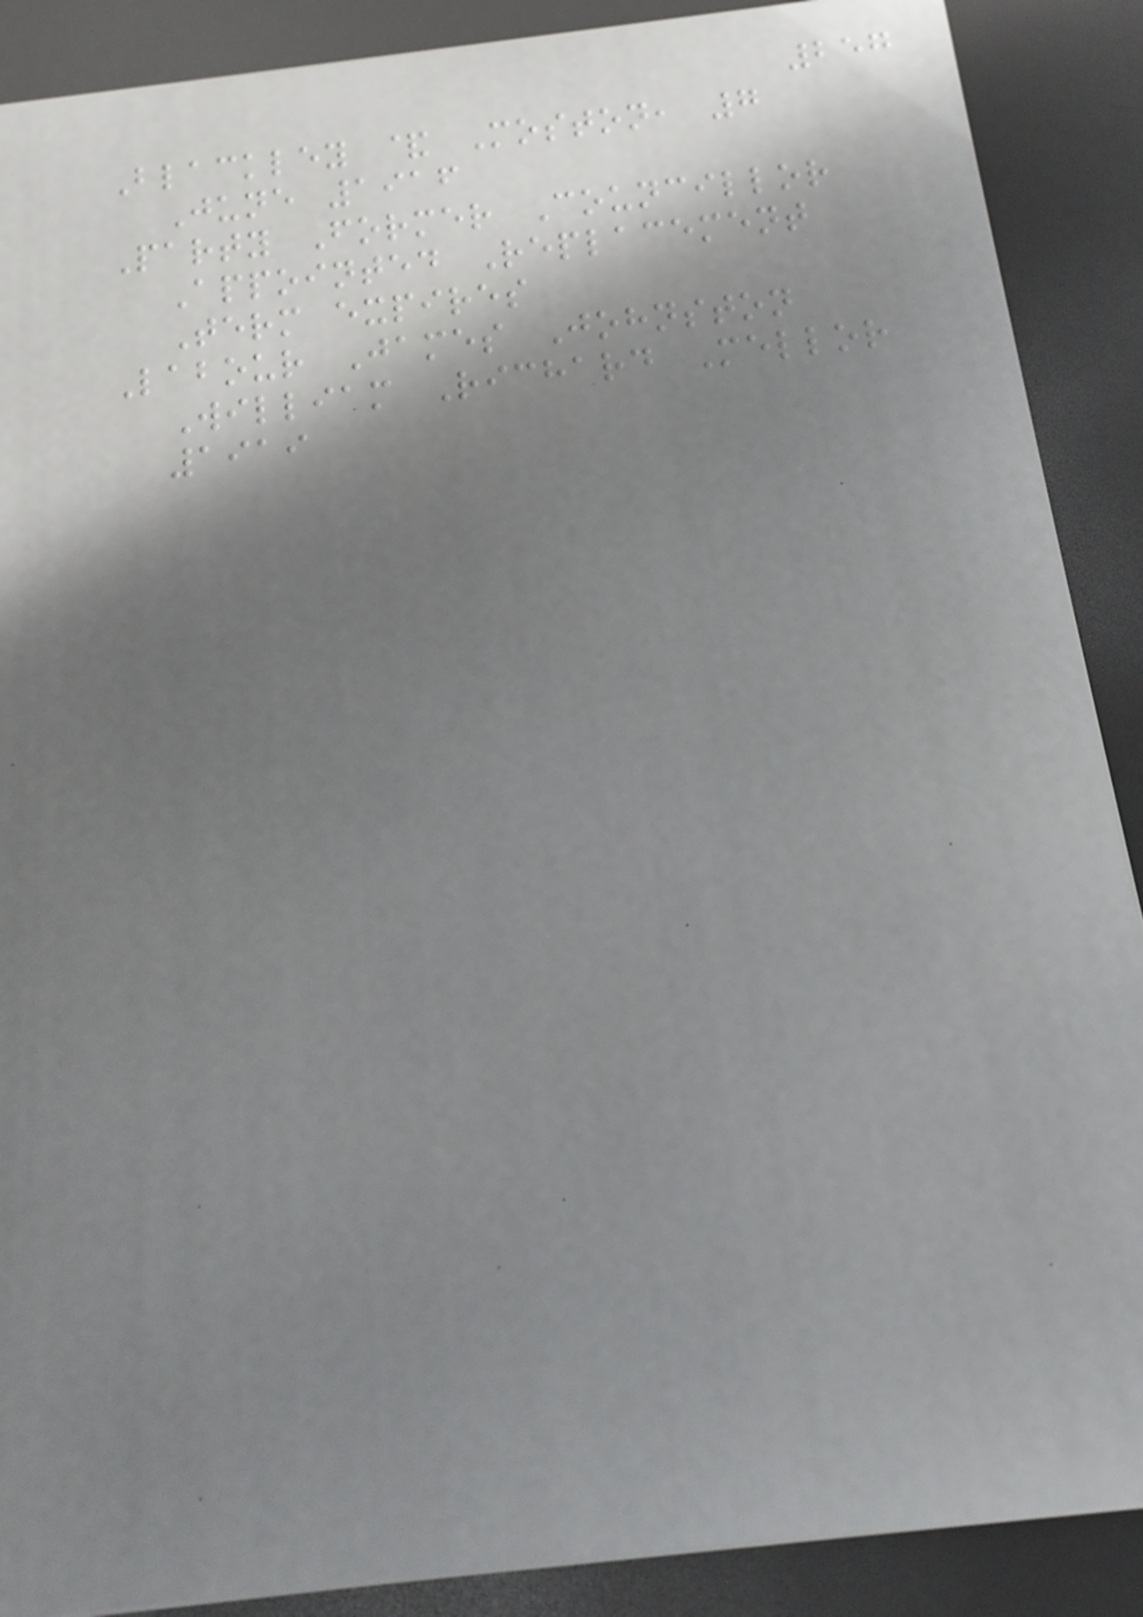257
Blackley & Moston, 7
June 1916
Party Former Councillor
Appointed Replacement
Term expires
Labour James Johnston
William Richard Mellor
1919
